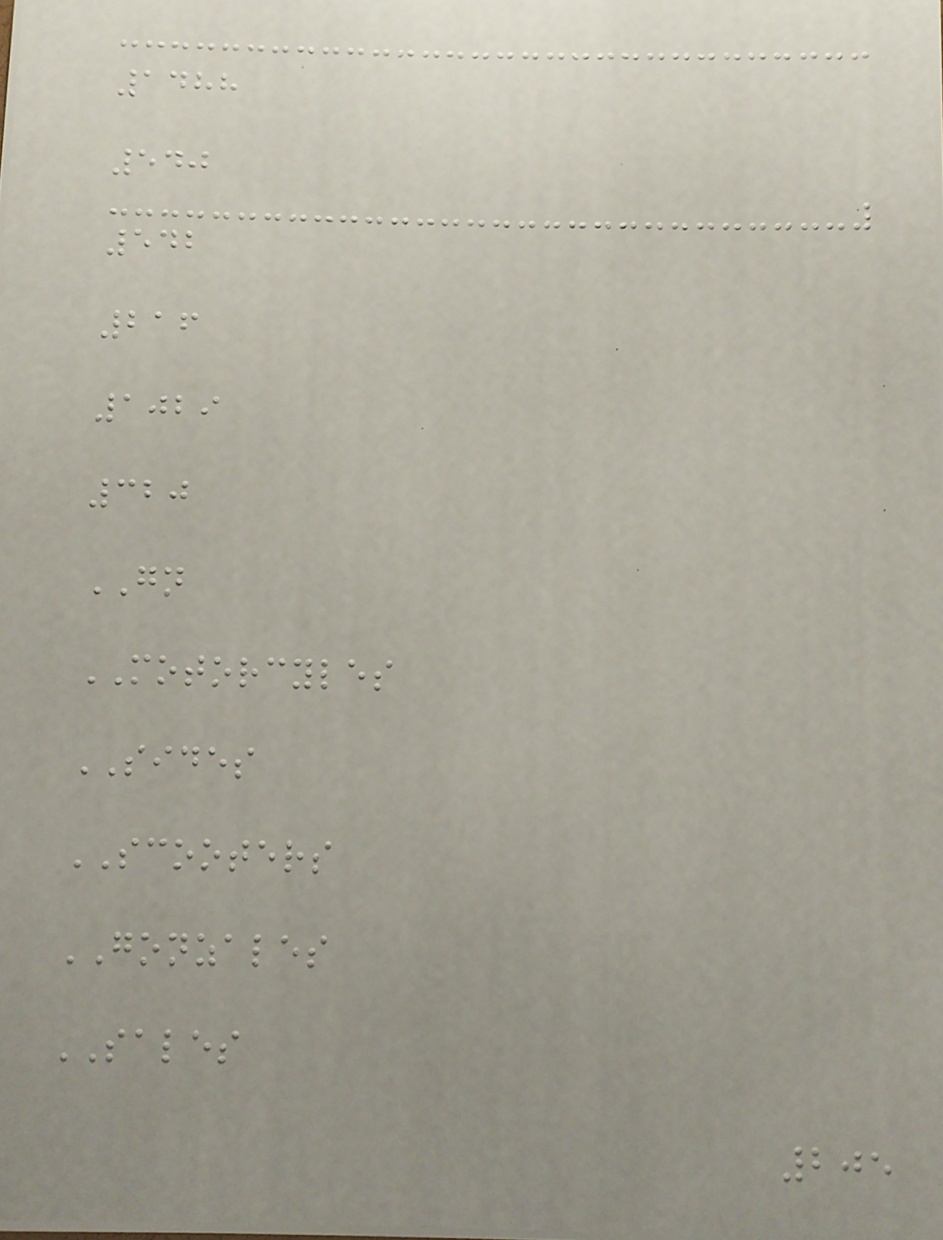1488
540
542
216
1029
320
GN
MOTORCYLES
SIDES
SCOOTERS
GONZALES
SALES
205
